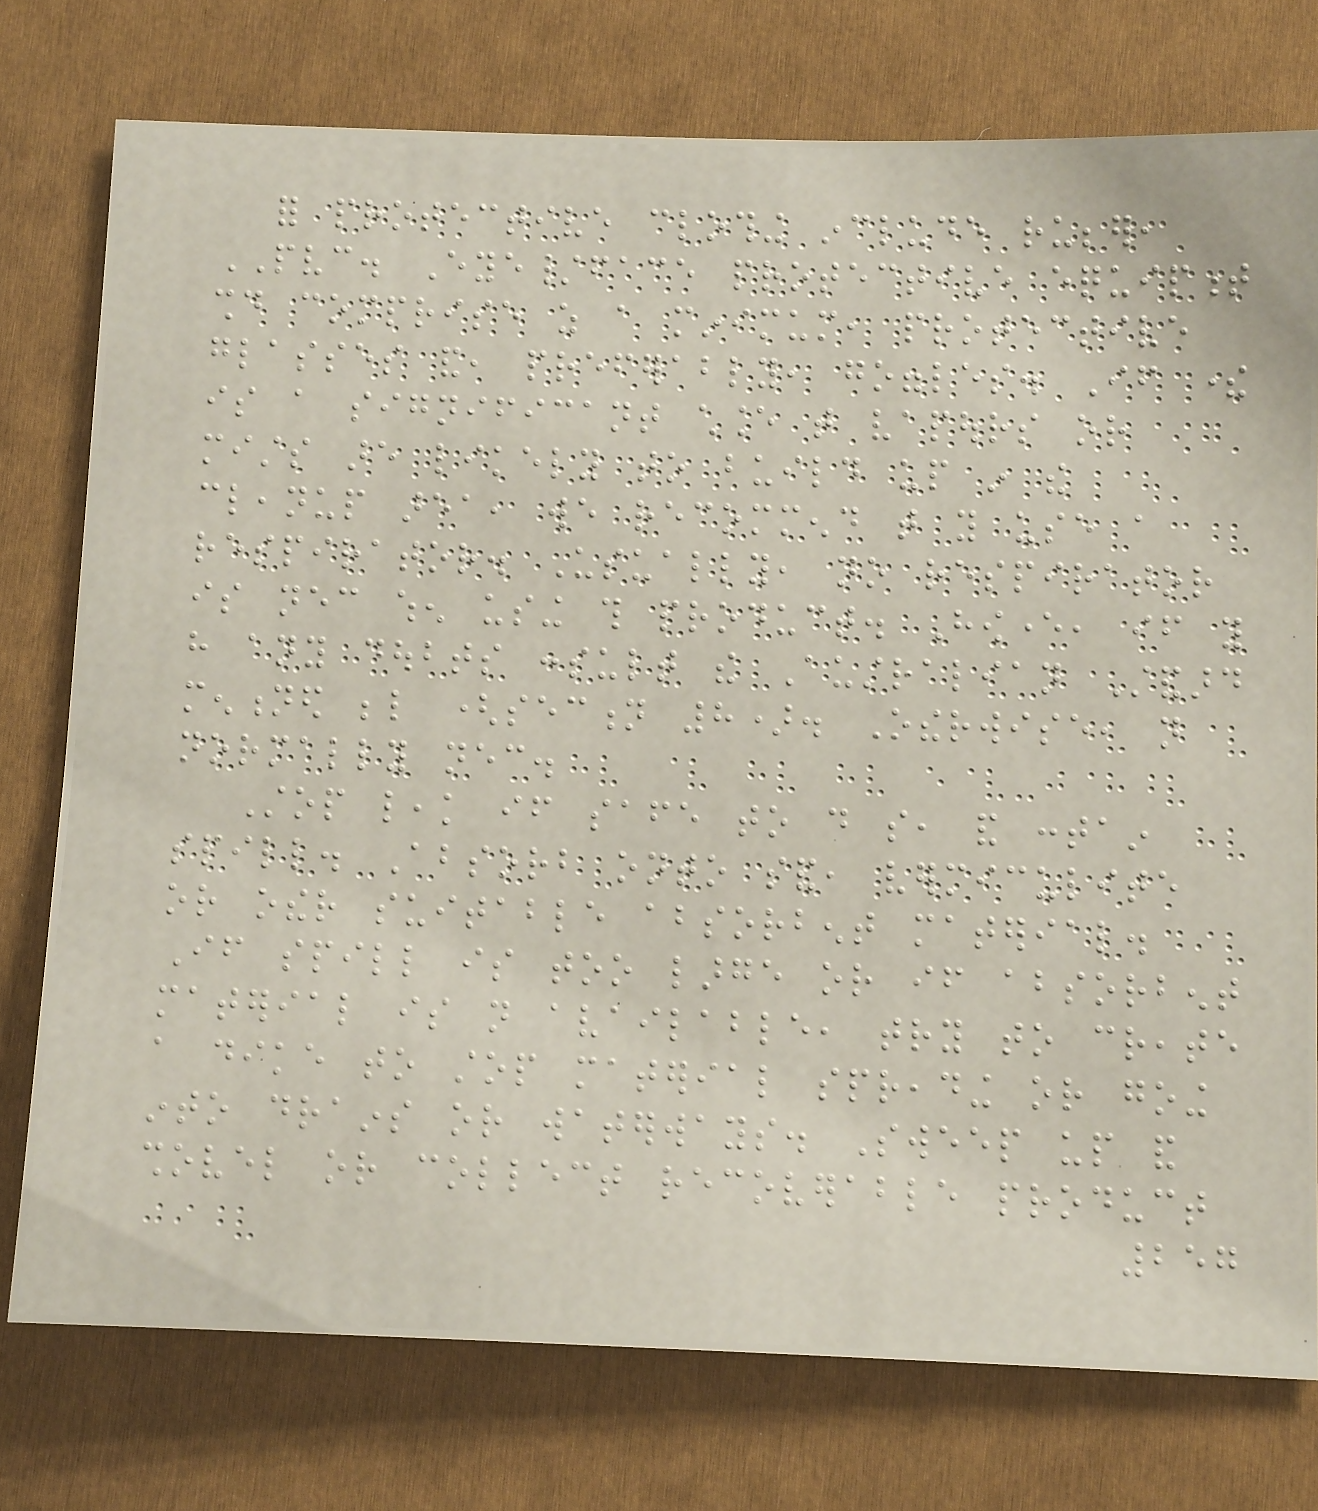for protective clothing include rubber,
PVC. Eye/face protective equipment
should comprise as a minimum, protective
glasses and, preferably, goggles. If there
is a significant chance that vapours or
mists are likely to build up in the
cleanup area, we recommend that you use a
respirator. Usually, no respirator
is necessary when using this product. However, if you
have any doubts consult the Australian Standard
mentioned below (section 8). Otherwise, not
normally necessary.
Stop leak if safe to do so, and contain
spill. Absorb onto sand, vermiculite
or other suitable absorbent material.
If spill is too large or if absorbent
material is not available, try to create
a dike to stop material spreading or going
into drains or waterways. Sweep up and
shovel or collect recoverable product
257
